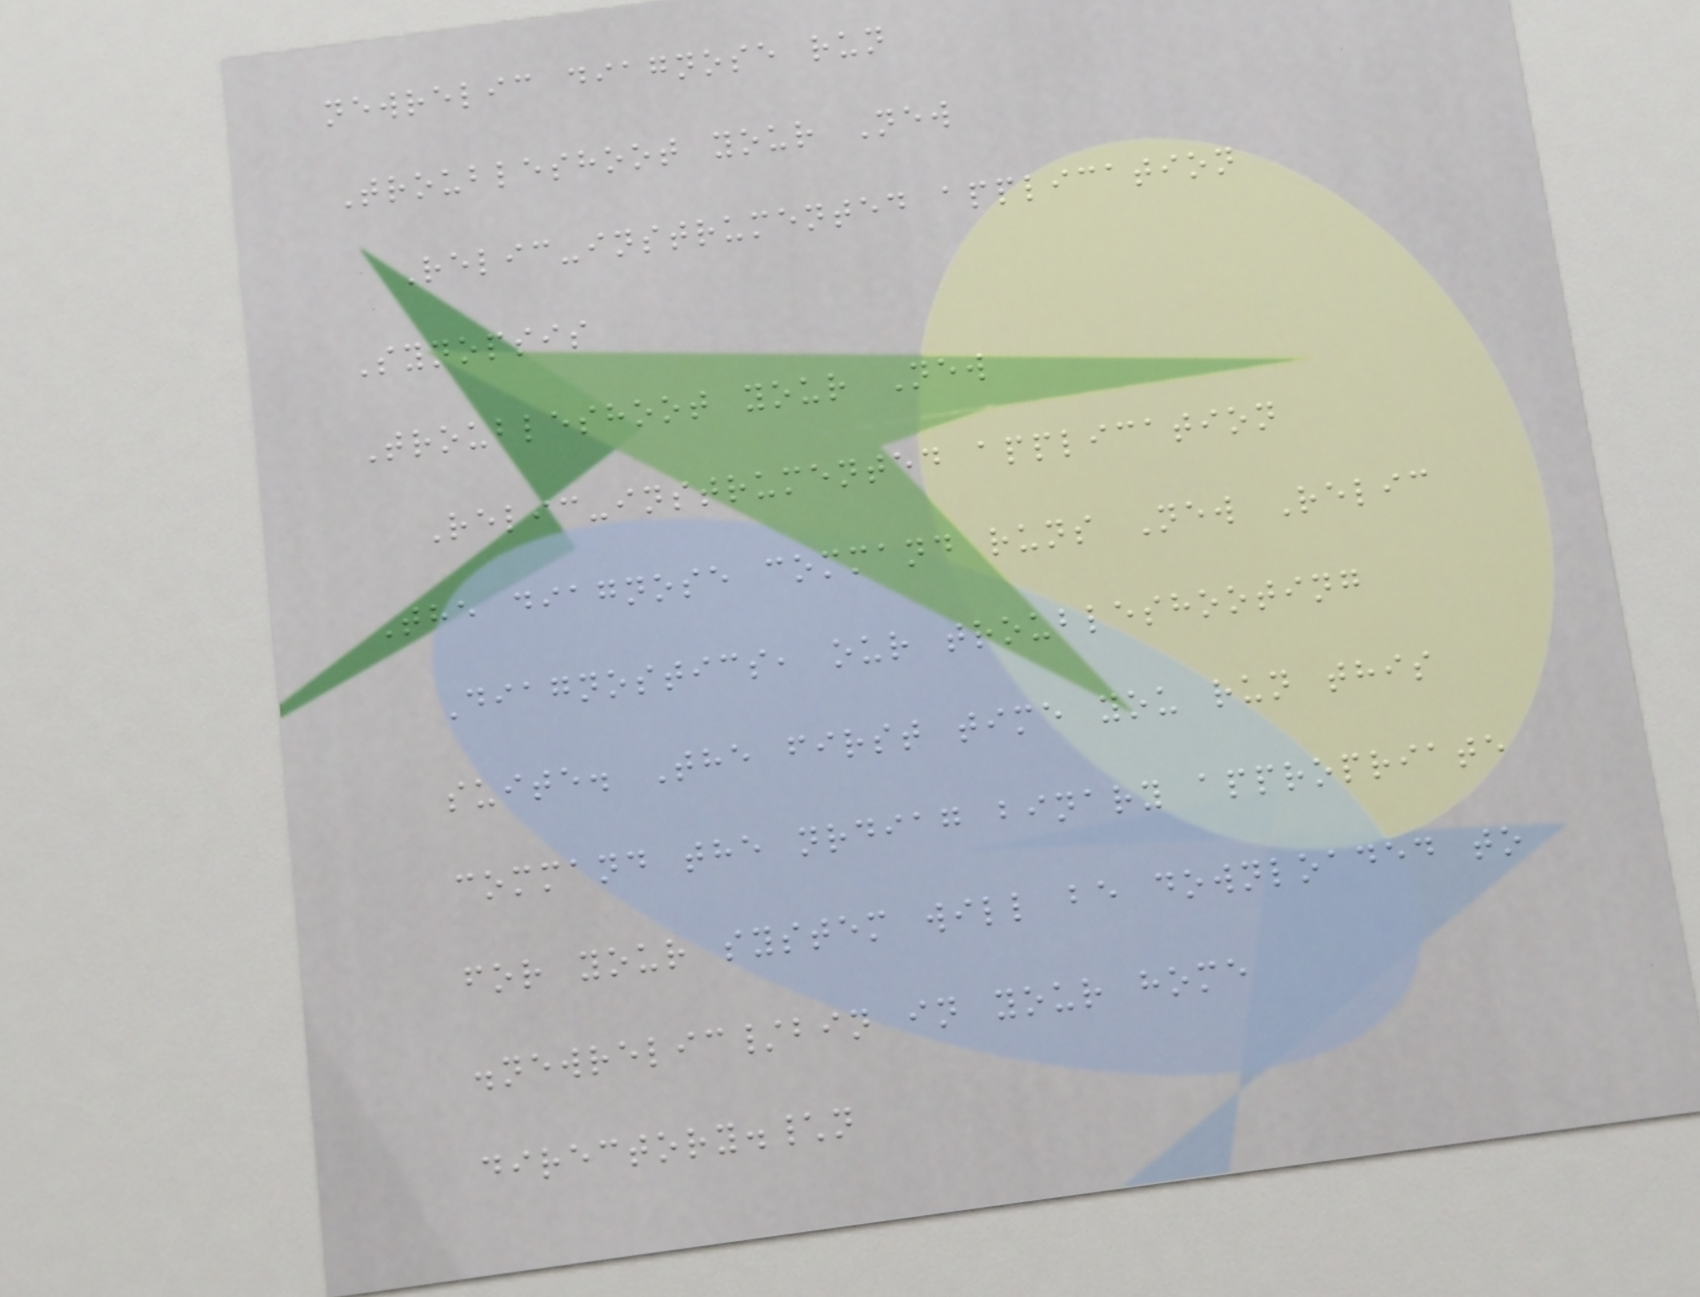newrelic diagnose run
Troubleshoot your New
Relic-instrumented application
Synopsis
Troubleshoot your New
Relic-instrumented application
The diagnose command runs New Relic
Diagnostics, our troubleshooting
suite. The first time you run this
command the nrdiag binary appropriate
for your system will be downloaded to
.newrelic/bin in your home
directory.\n
